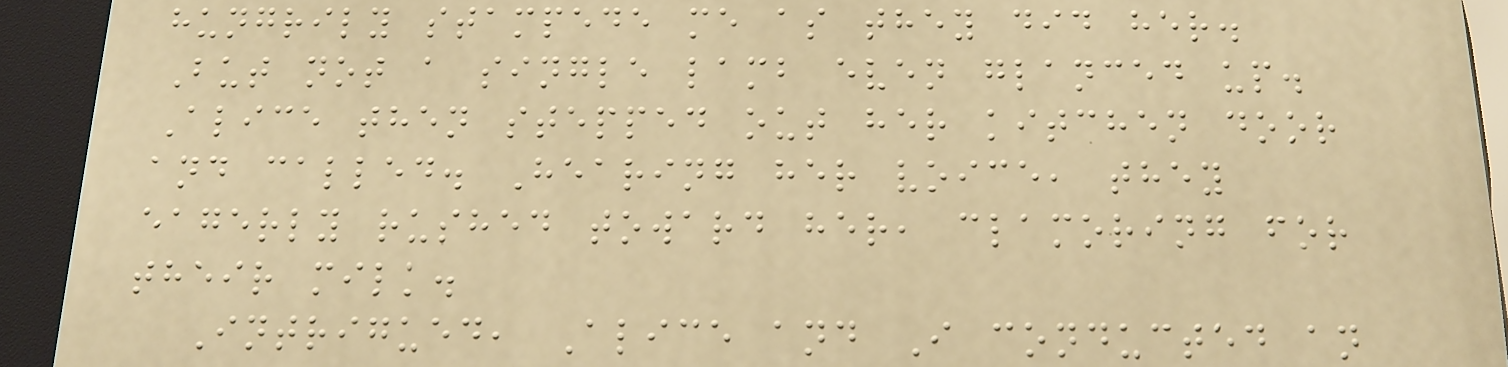hungrily stampede me as they did her.
But not a single lamb even glanced up.
Alice then stepped out her kitchen door
and called. Hearing her voice, they
eagerly rushed toward her, clamoring for
their milk.
Intrigued, Alice and I conducted an
